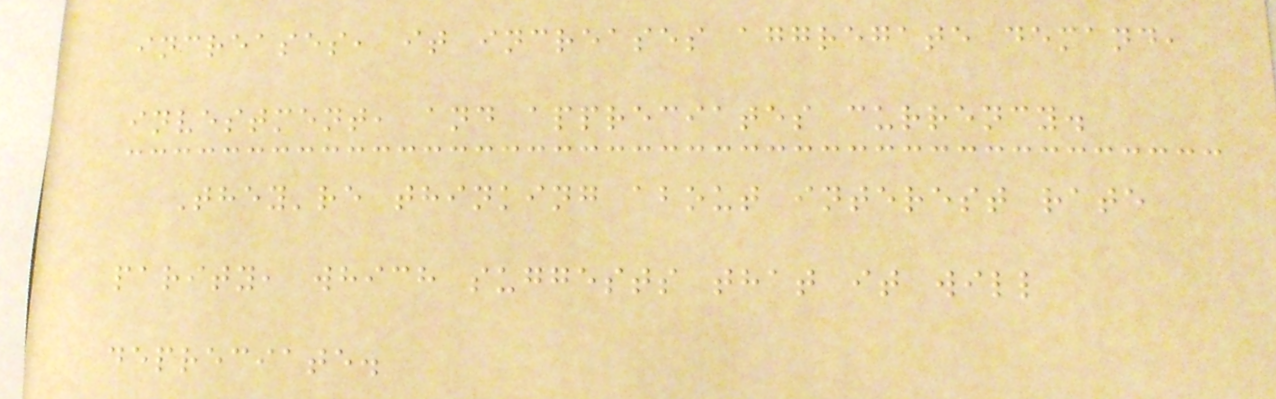increases, it increases aggregate demand,
investment, and appreciates currency.
They're thinking about interest rate
parity, which suggests that it will
depreciate.
